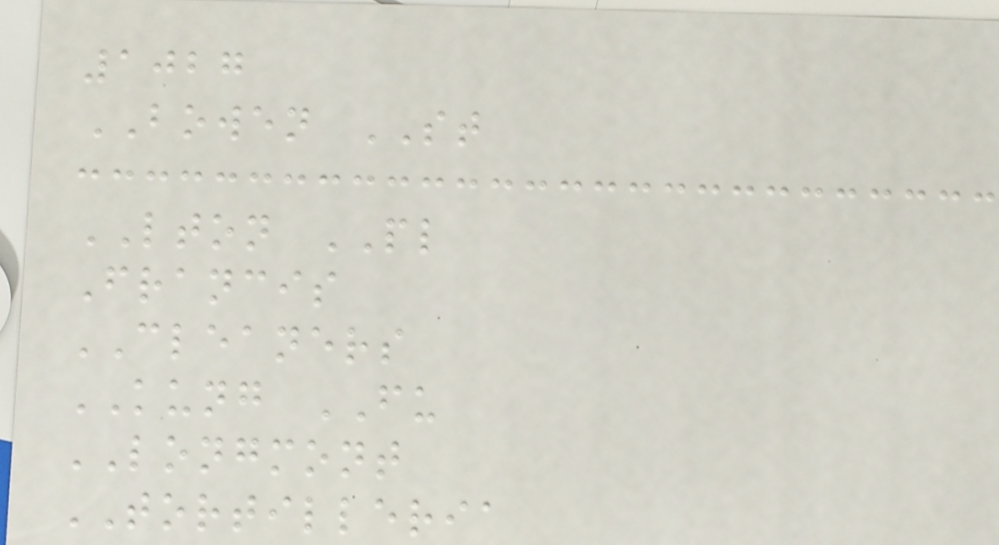1027
BOWEN ST
LTON PL
Francis
CLEANERS
KUNG FU
LONGMONT
TORTILLERIA
